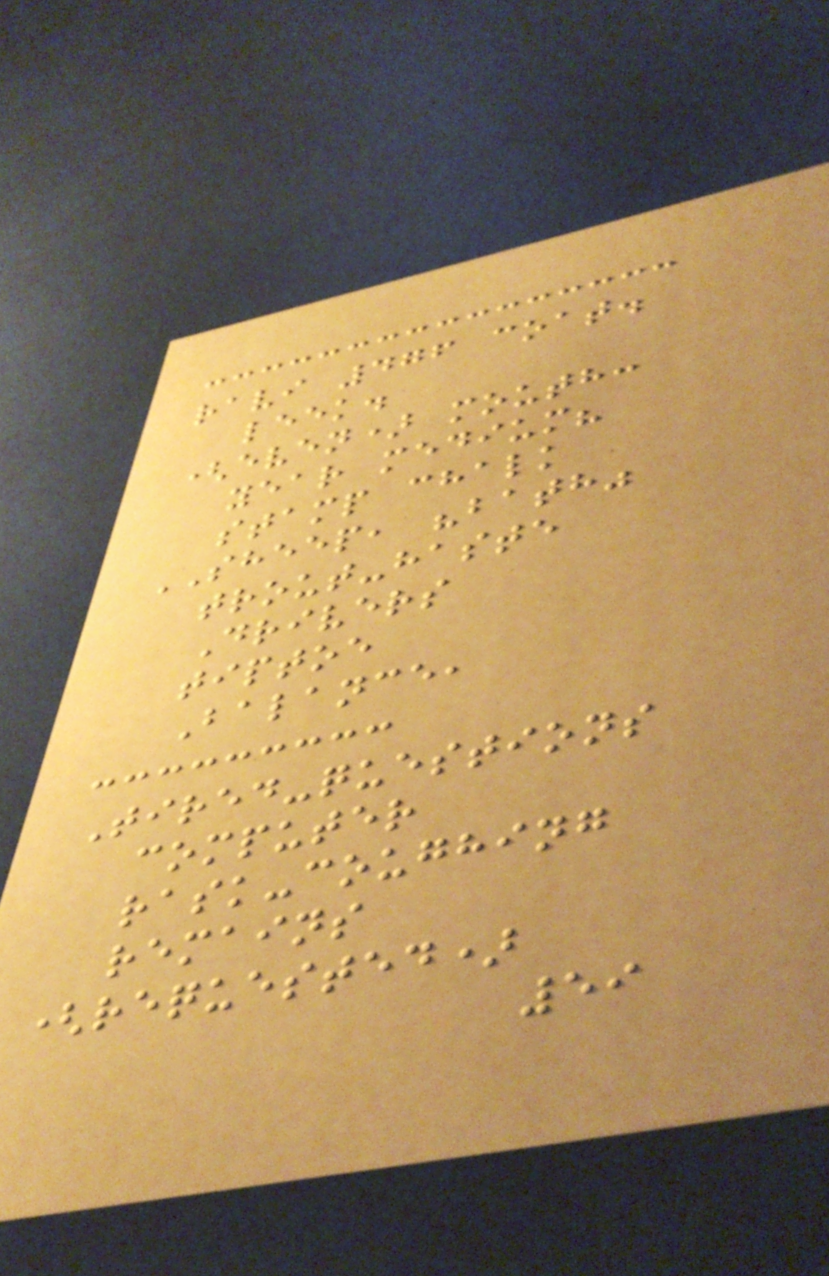ravi 476 coat.
leek.
(even) mouth:
year medium?
stamp chalk
SHEEP, "bath"
trout-haste
Drivers
tiptoe
Balance,
Tired-questions
computer
rask-coughing
remains
(requested)
59
